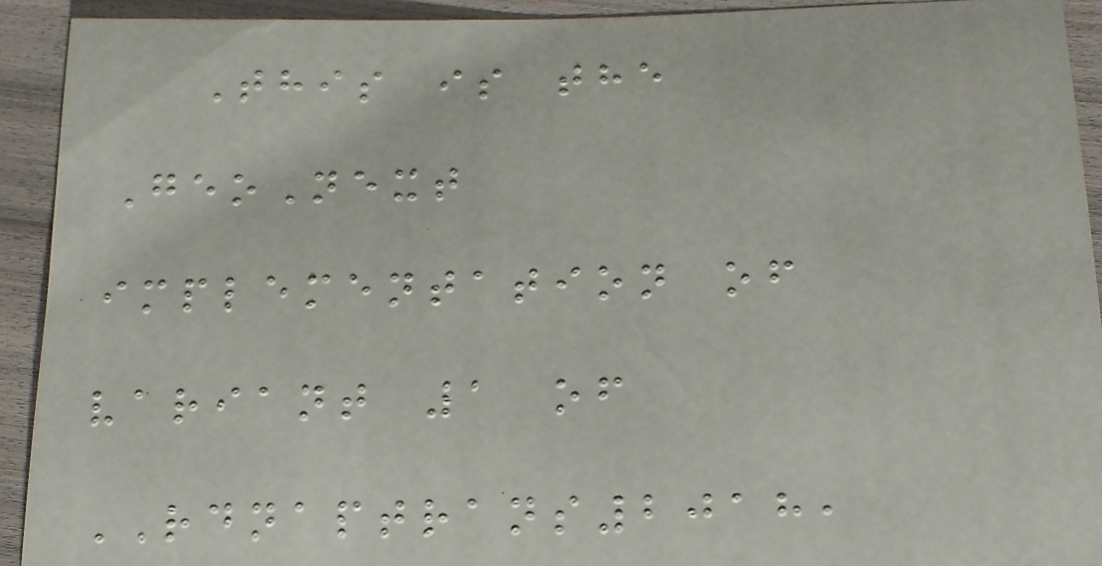This is the
GeoNext
implementation of
variant 1 of
RDNAPTRANS2018,
